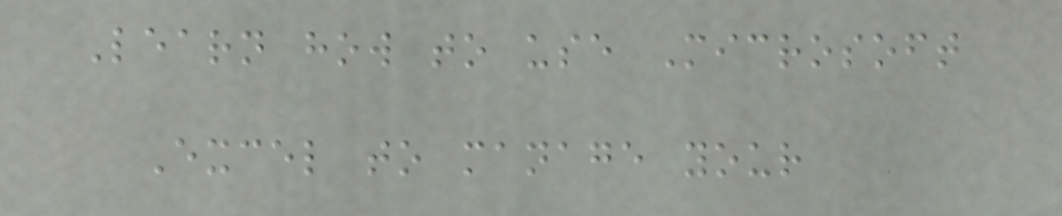Learn how to use Microsoft
Excel to manage your
